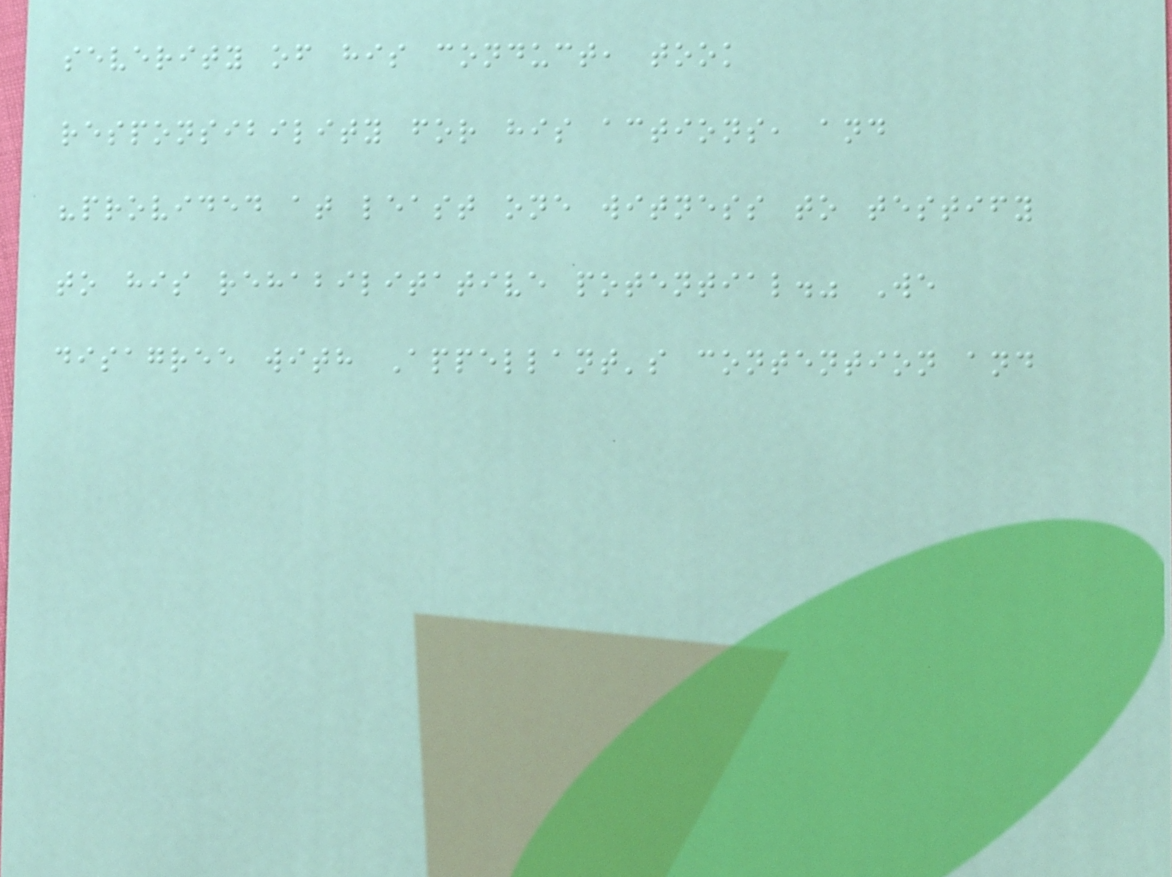severity of his conduct, took
responsibility for his actions, and
"provided at least one witness to testify
to his rehabilitative potential." We
disagree with Appellant's contention and
